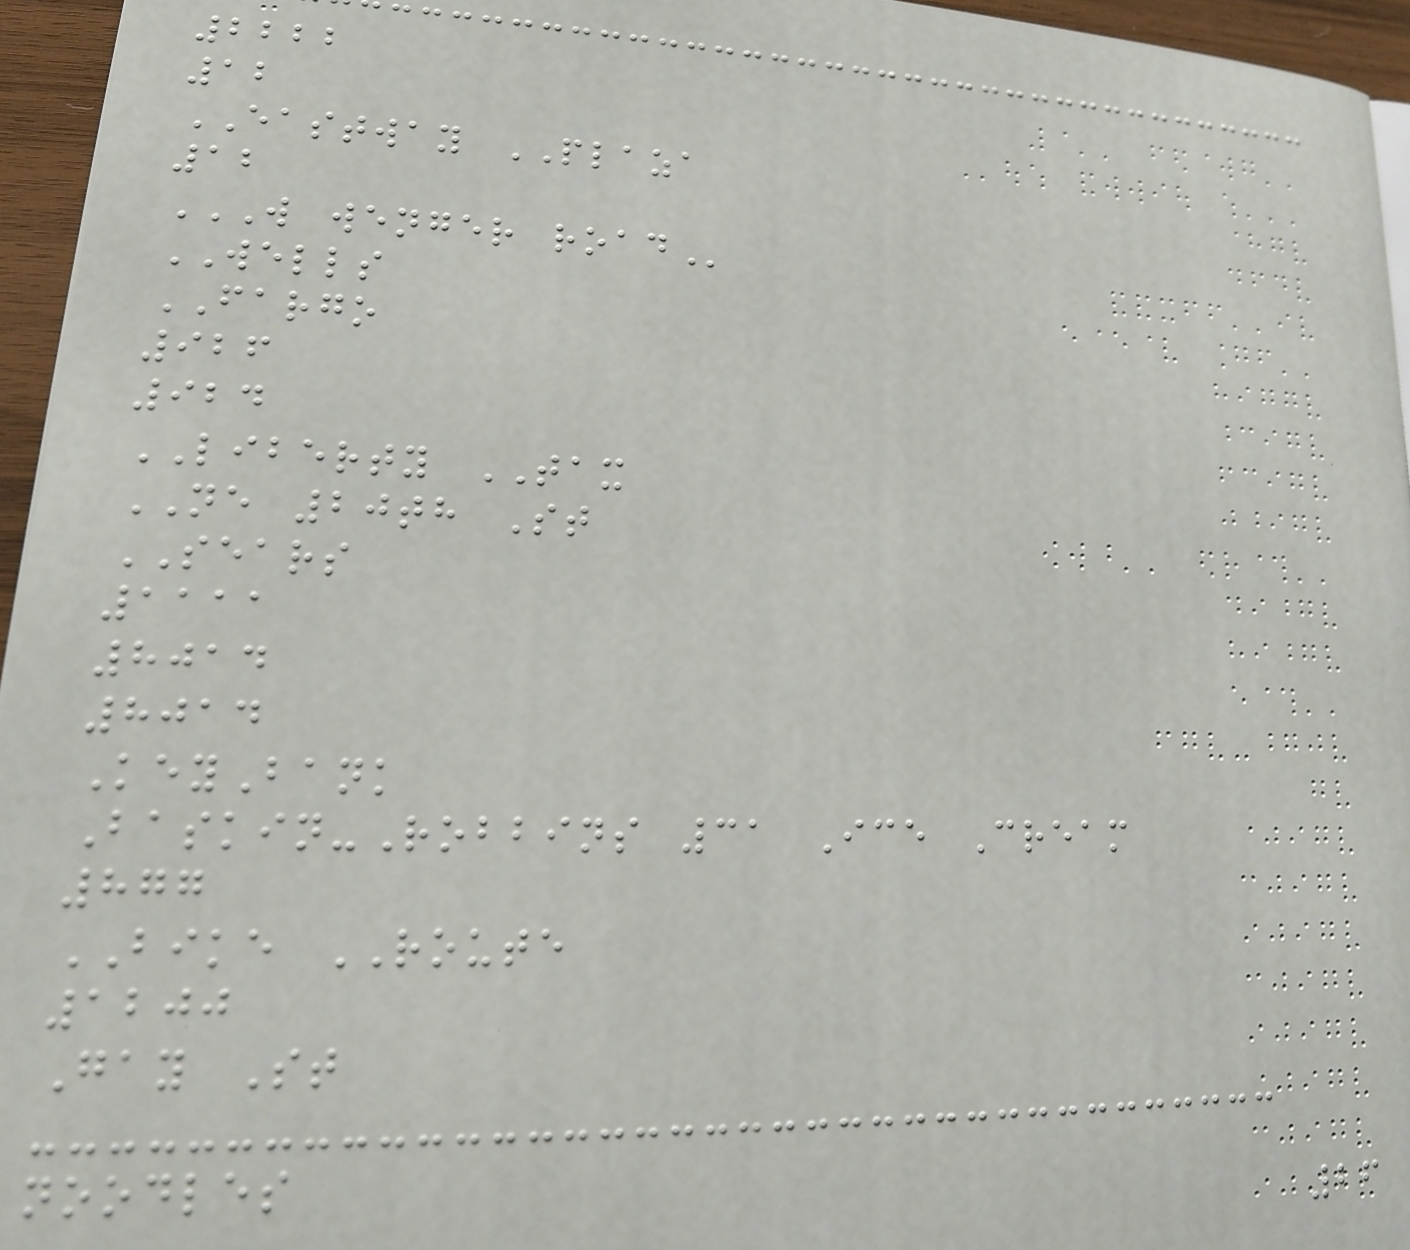2222
12
EASTWAY PLAZA
12
W WENGER ROAD
WELLS
FARGO
926
924
LIBERTY TAX
NE 20th St
SEARS
1111
8014
8014
KeyBank
Baskin-Robbins 31 Ice Cream
877
BIKE ROUTE
1200
Gay St
noodles
26
